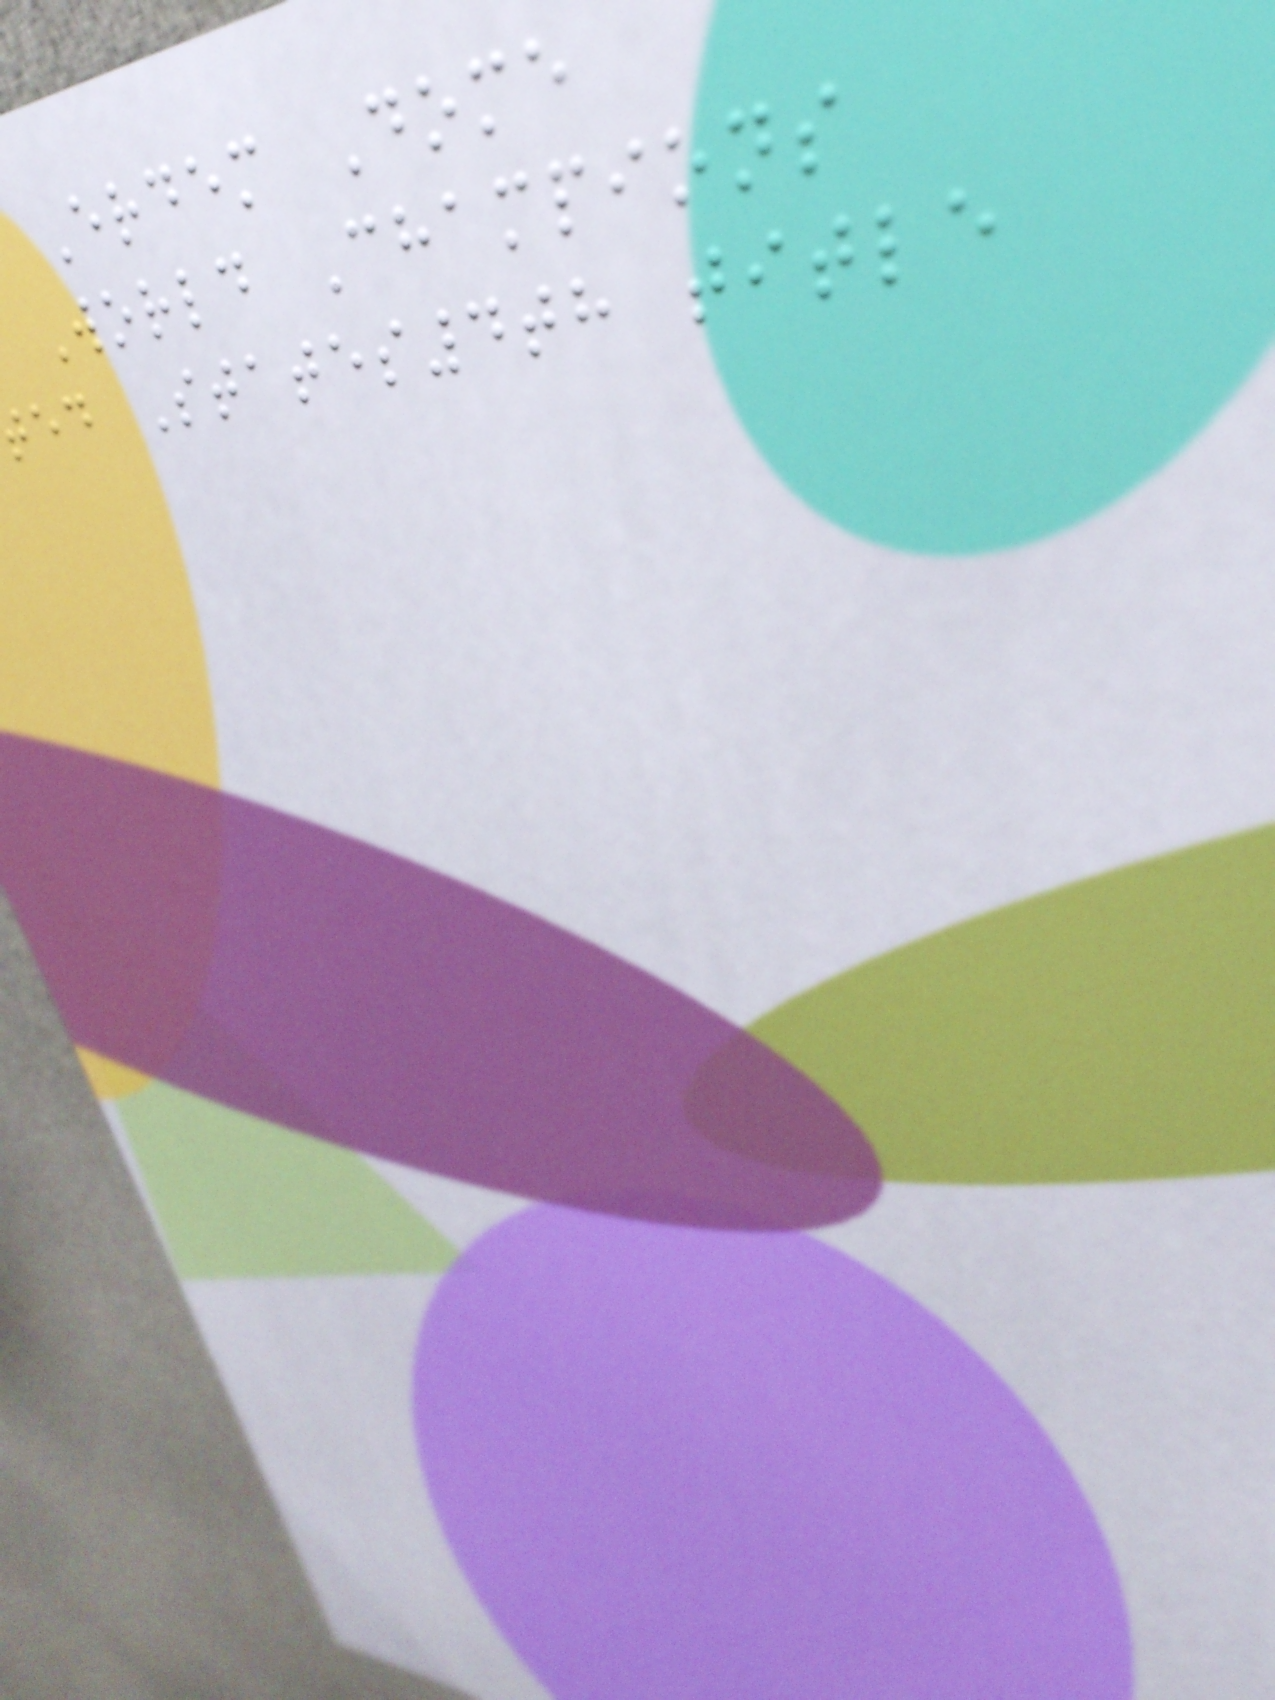Erdem Dome
World Champions
ed States4th title
